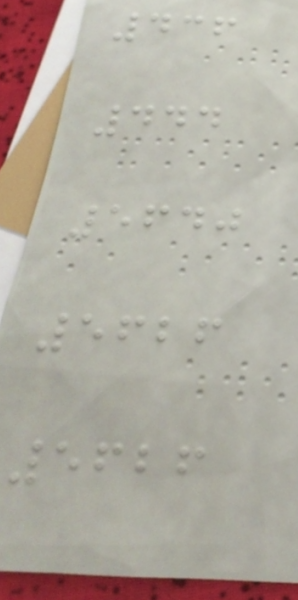436
444
5640
5626
5626
